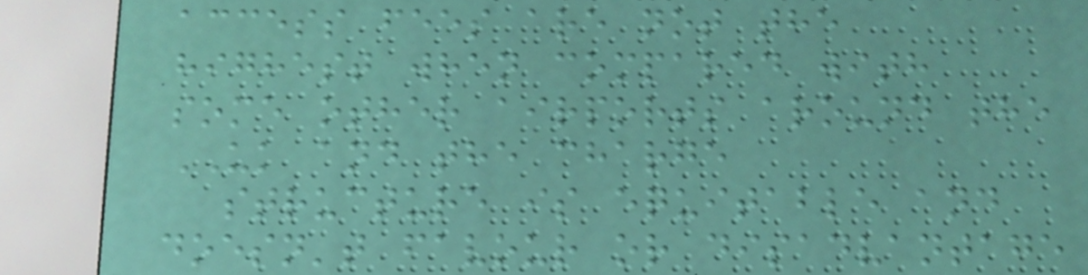access fees are not the
highest when compared with
some other airports around the
UK and the charge
structure is equitable and
doesn't favour or disadvantage
